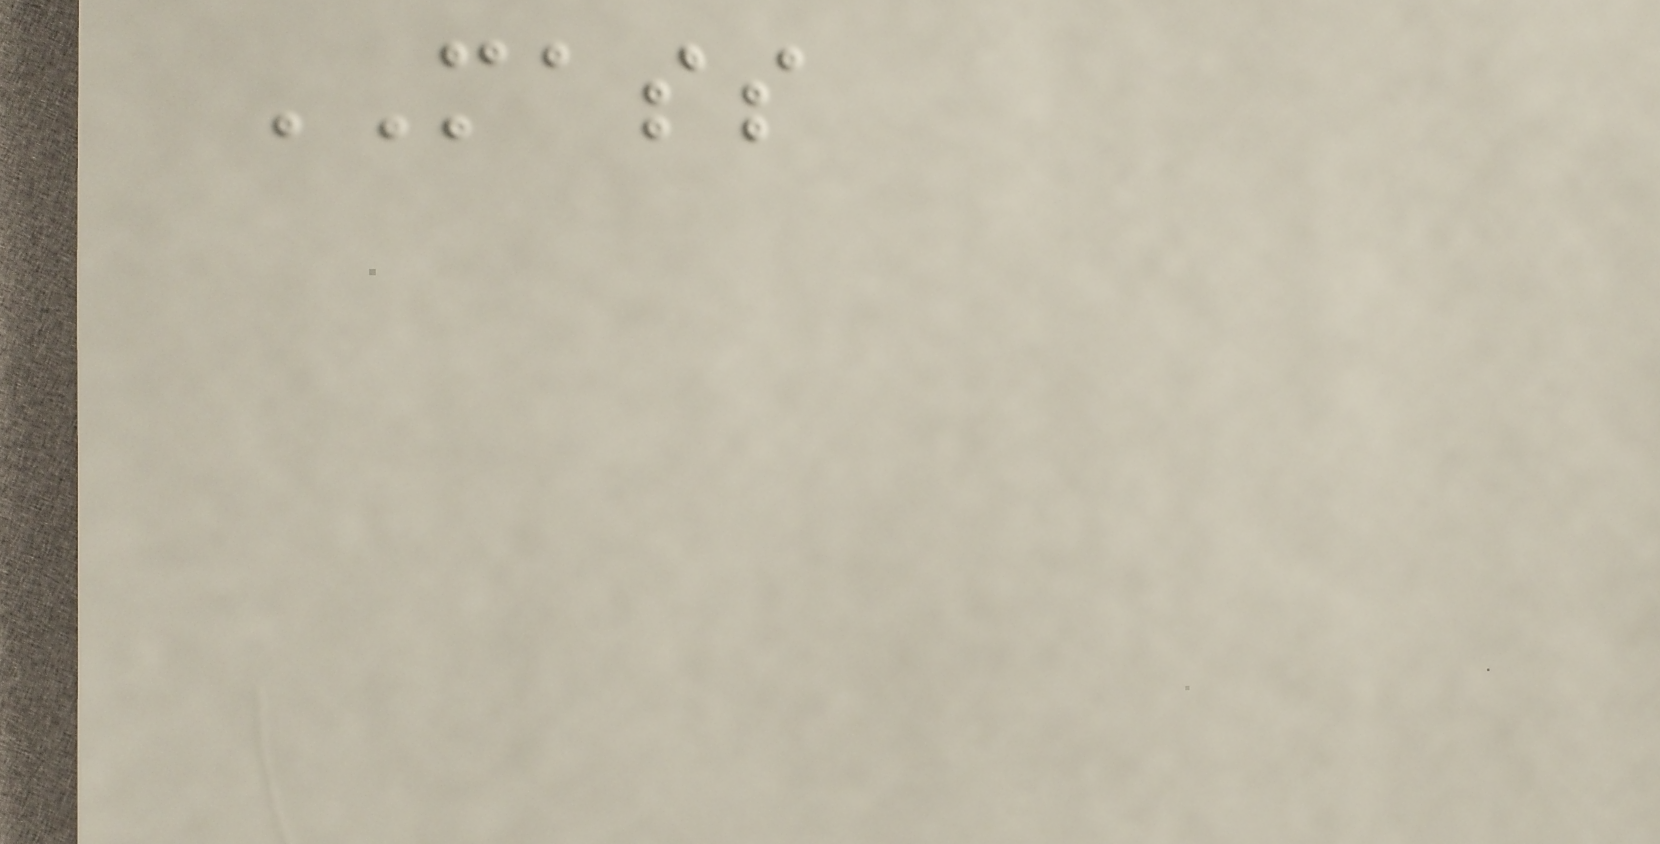MASS
